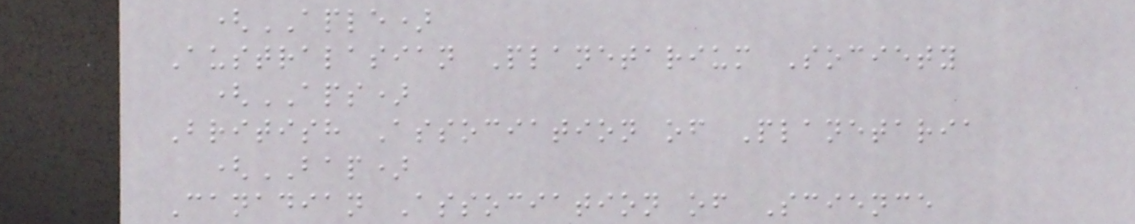(APLE)
Australasian Planetarium Society
(APS)
British Association of Planetaria
(BAP)
Canadian Association of Science
